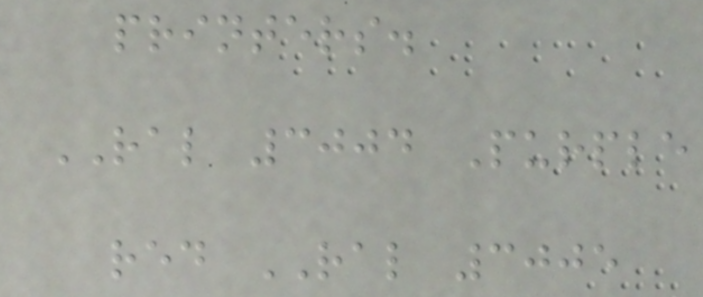printers.
RAL 3004 Purple
red RAL 3005
